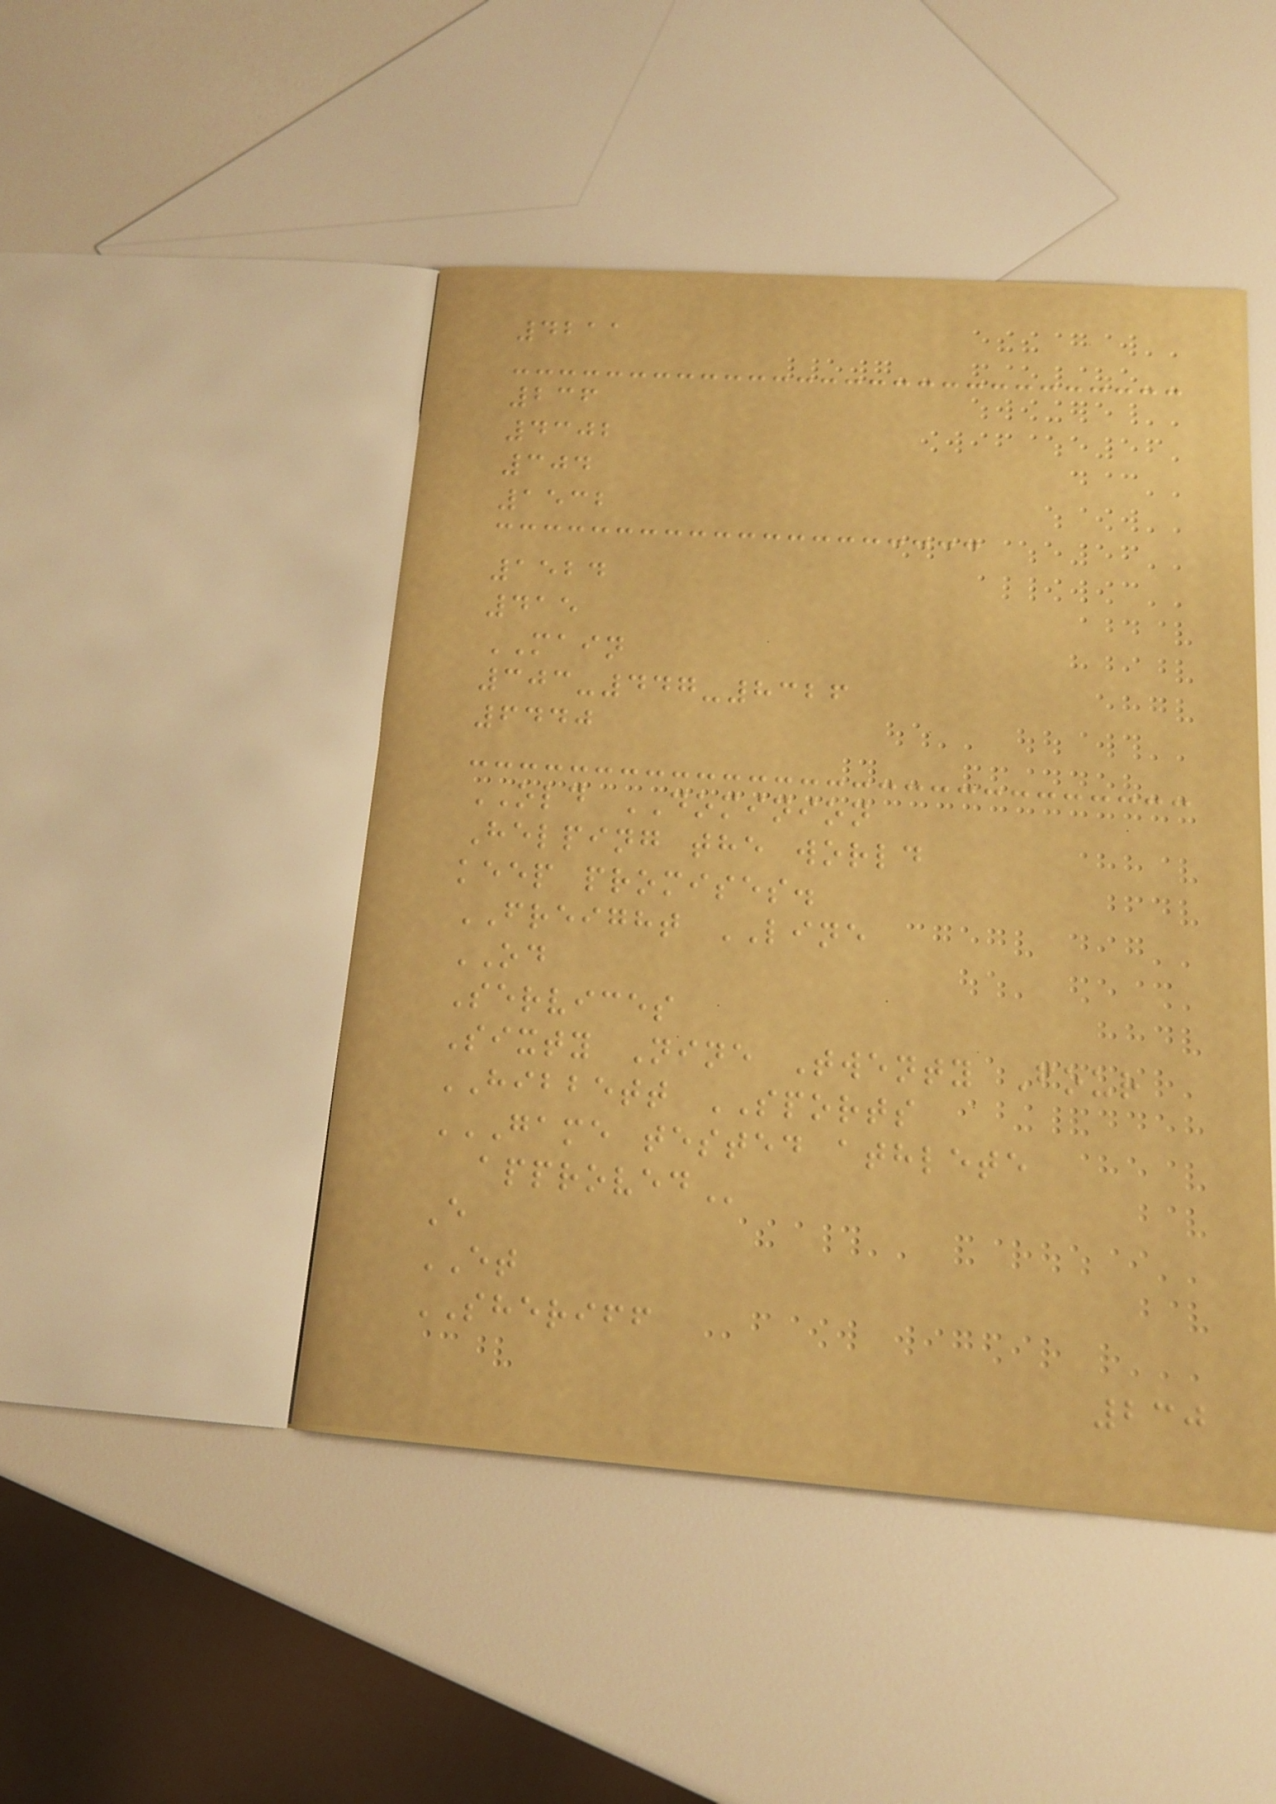4211
236
4302
304
1532
1524
415
MAIN
303-447-8326
6440
OLD DOMINION
Helping the world
keep promises.
FREIGHT LINE
OD
Services
Sixty Nine Twenty Four
HIBBETT SPORTS
GAME TESTED ATHLETE
APPROVED
E
ET
SHERIFF
230
